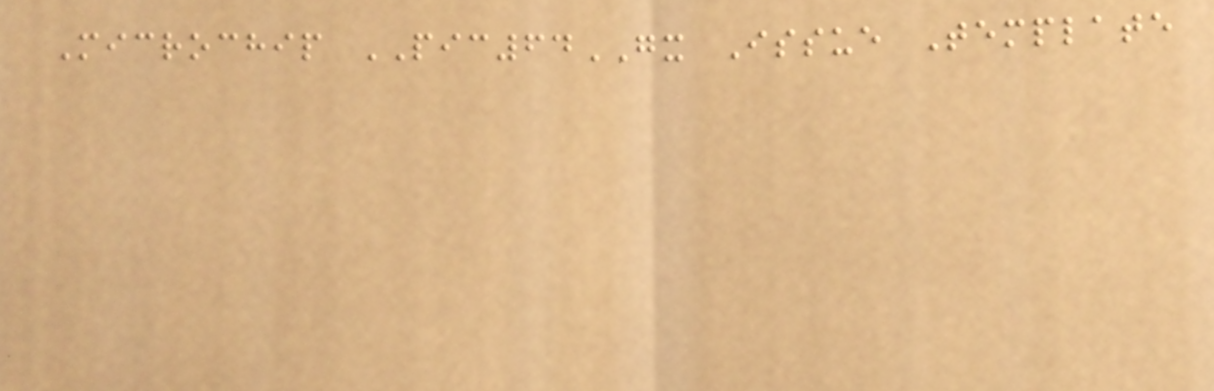Microchip PIC64GX Issue Template
